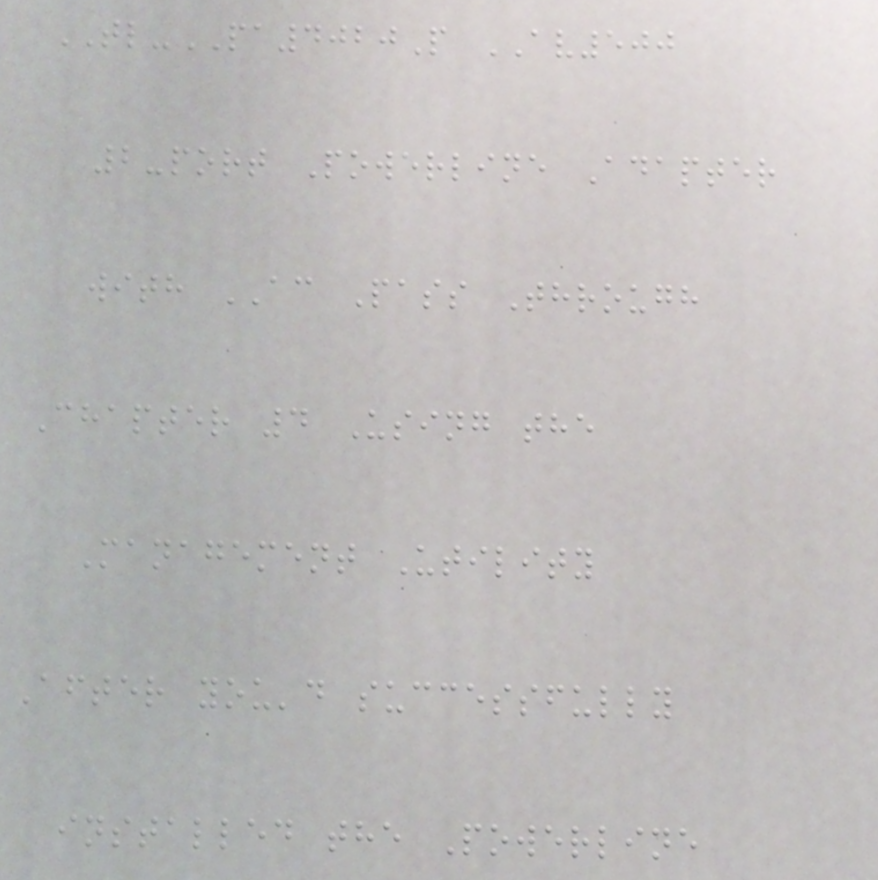TL-PA4020P AV500
2-port Powerline Adapter
with AC Pass Through
Chapter 4 Using the
Management Utility
After you'd successfully
installed the Powerline
